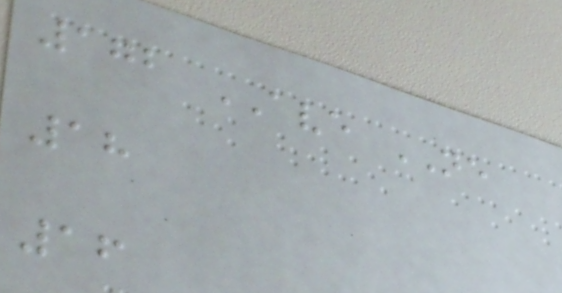172 AVE NE
18
16
